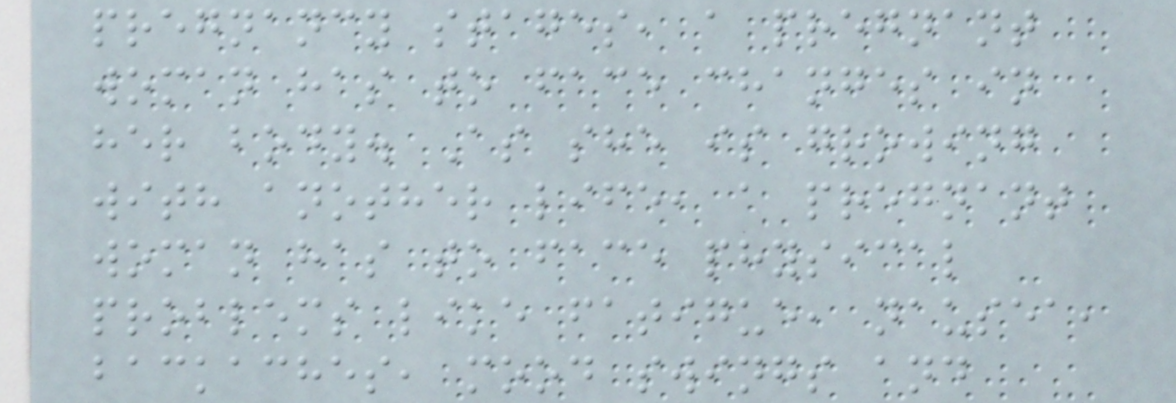pregnancy stages, a pregnant
woman has to face changes in
her body. As she is growing
with another life, a pregnant
woman has to face physical
problems like fatigue, nausea,
backaches, mood swings and
